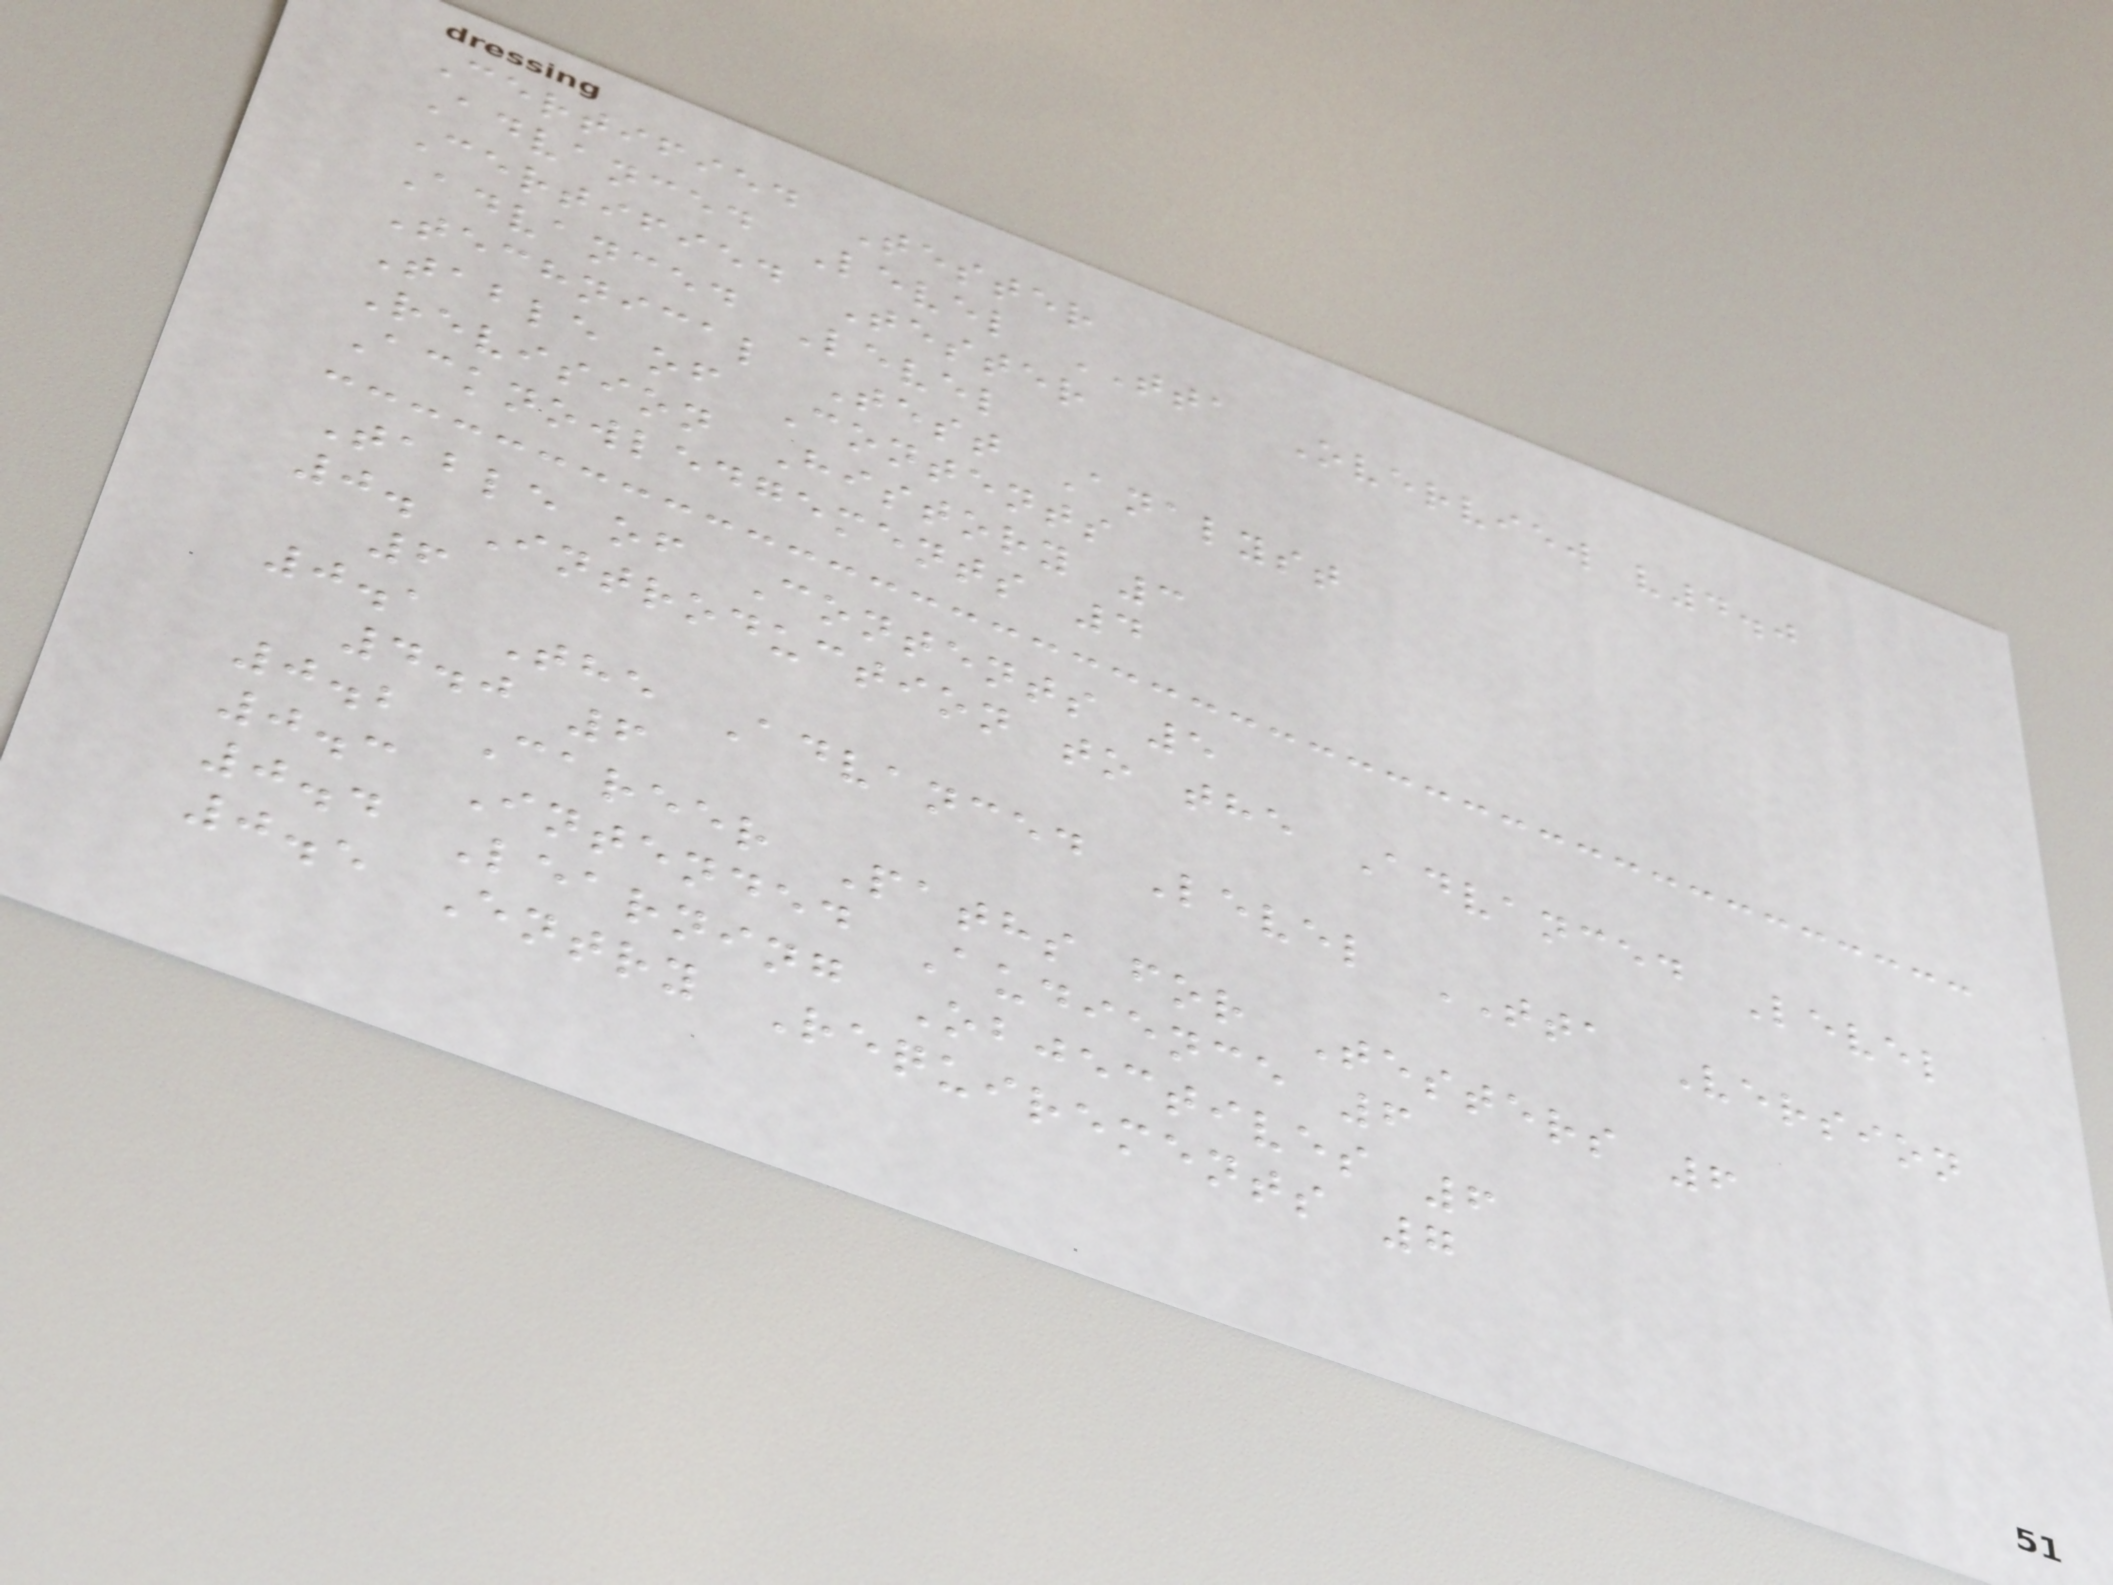Certified Tester
Advanced Level TTA Overview v4.0
Certified Tester
Advanced Level
Technical Test Analyst
Table of Contents
Revision History 3
Acknowledgements 4
Table of Contents 5
0. Introduction to the Advanced Level
6
0.1 The Advanced Level TTA Version
4.0 6
0.2 Career Paths for Testers 6
0.3 Intended Audience 6
0.4 Learning Objectives 6
0.5 Entry Requirements 7
